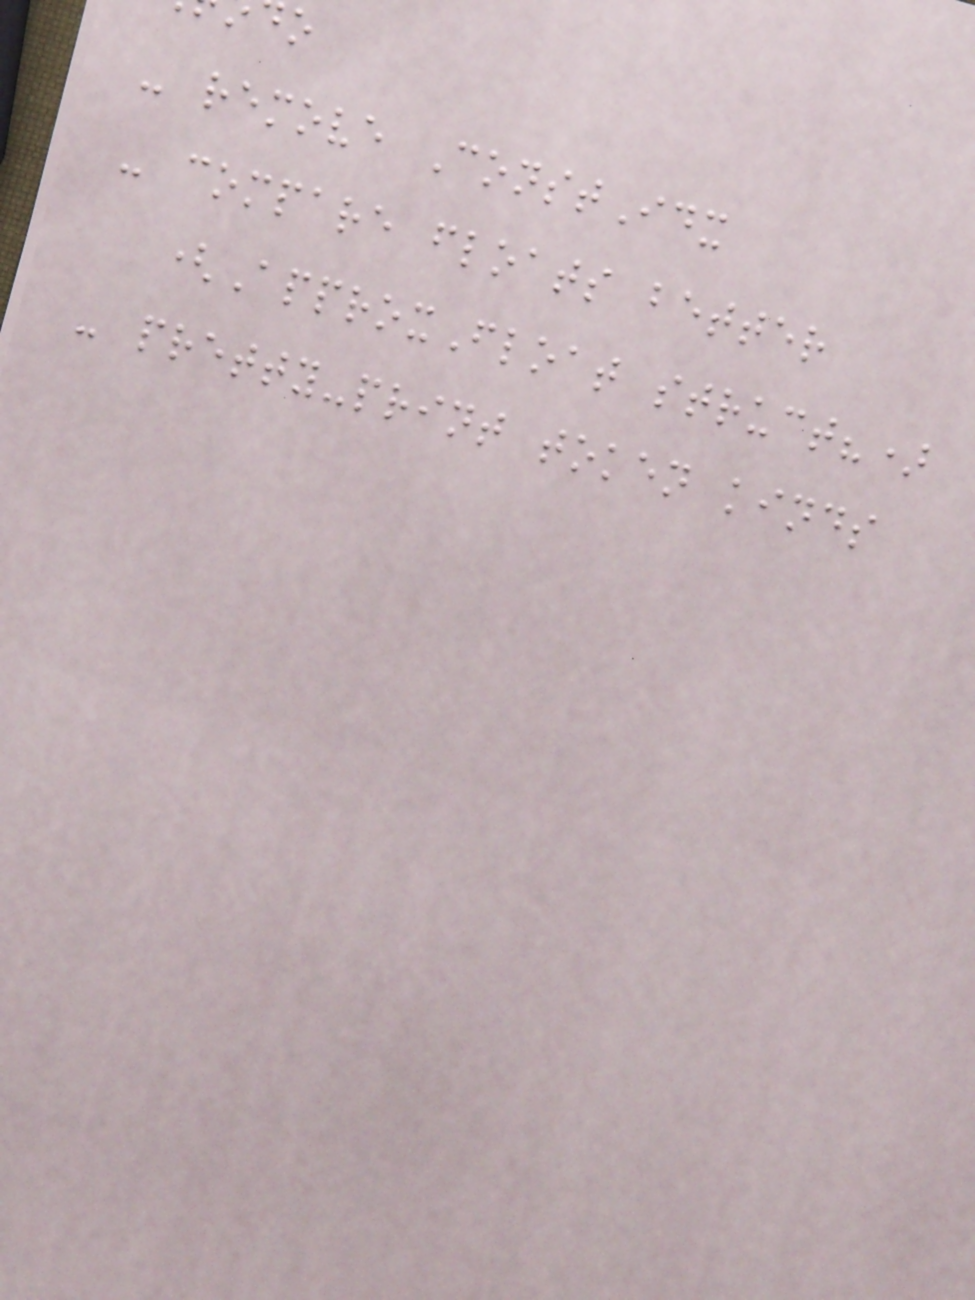- remove ConstIdx
- compare floats better
(ApproxFloat struct?)
- pretty-print token kinds
